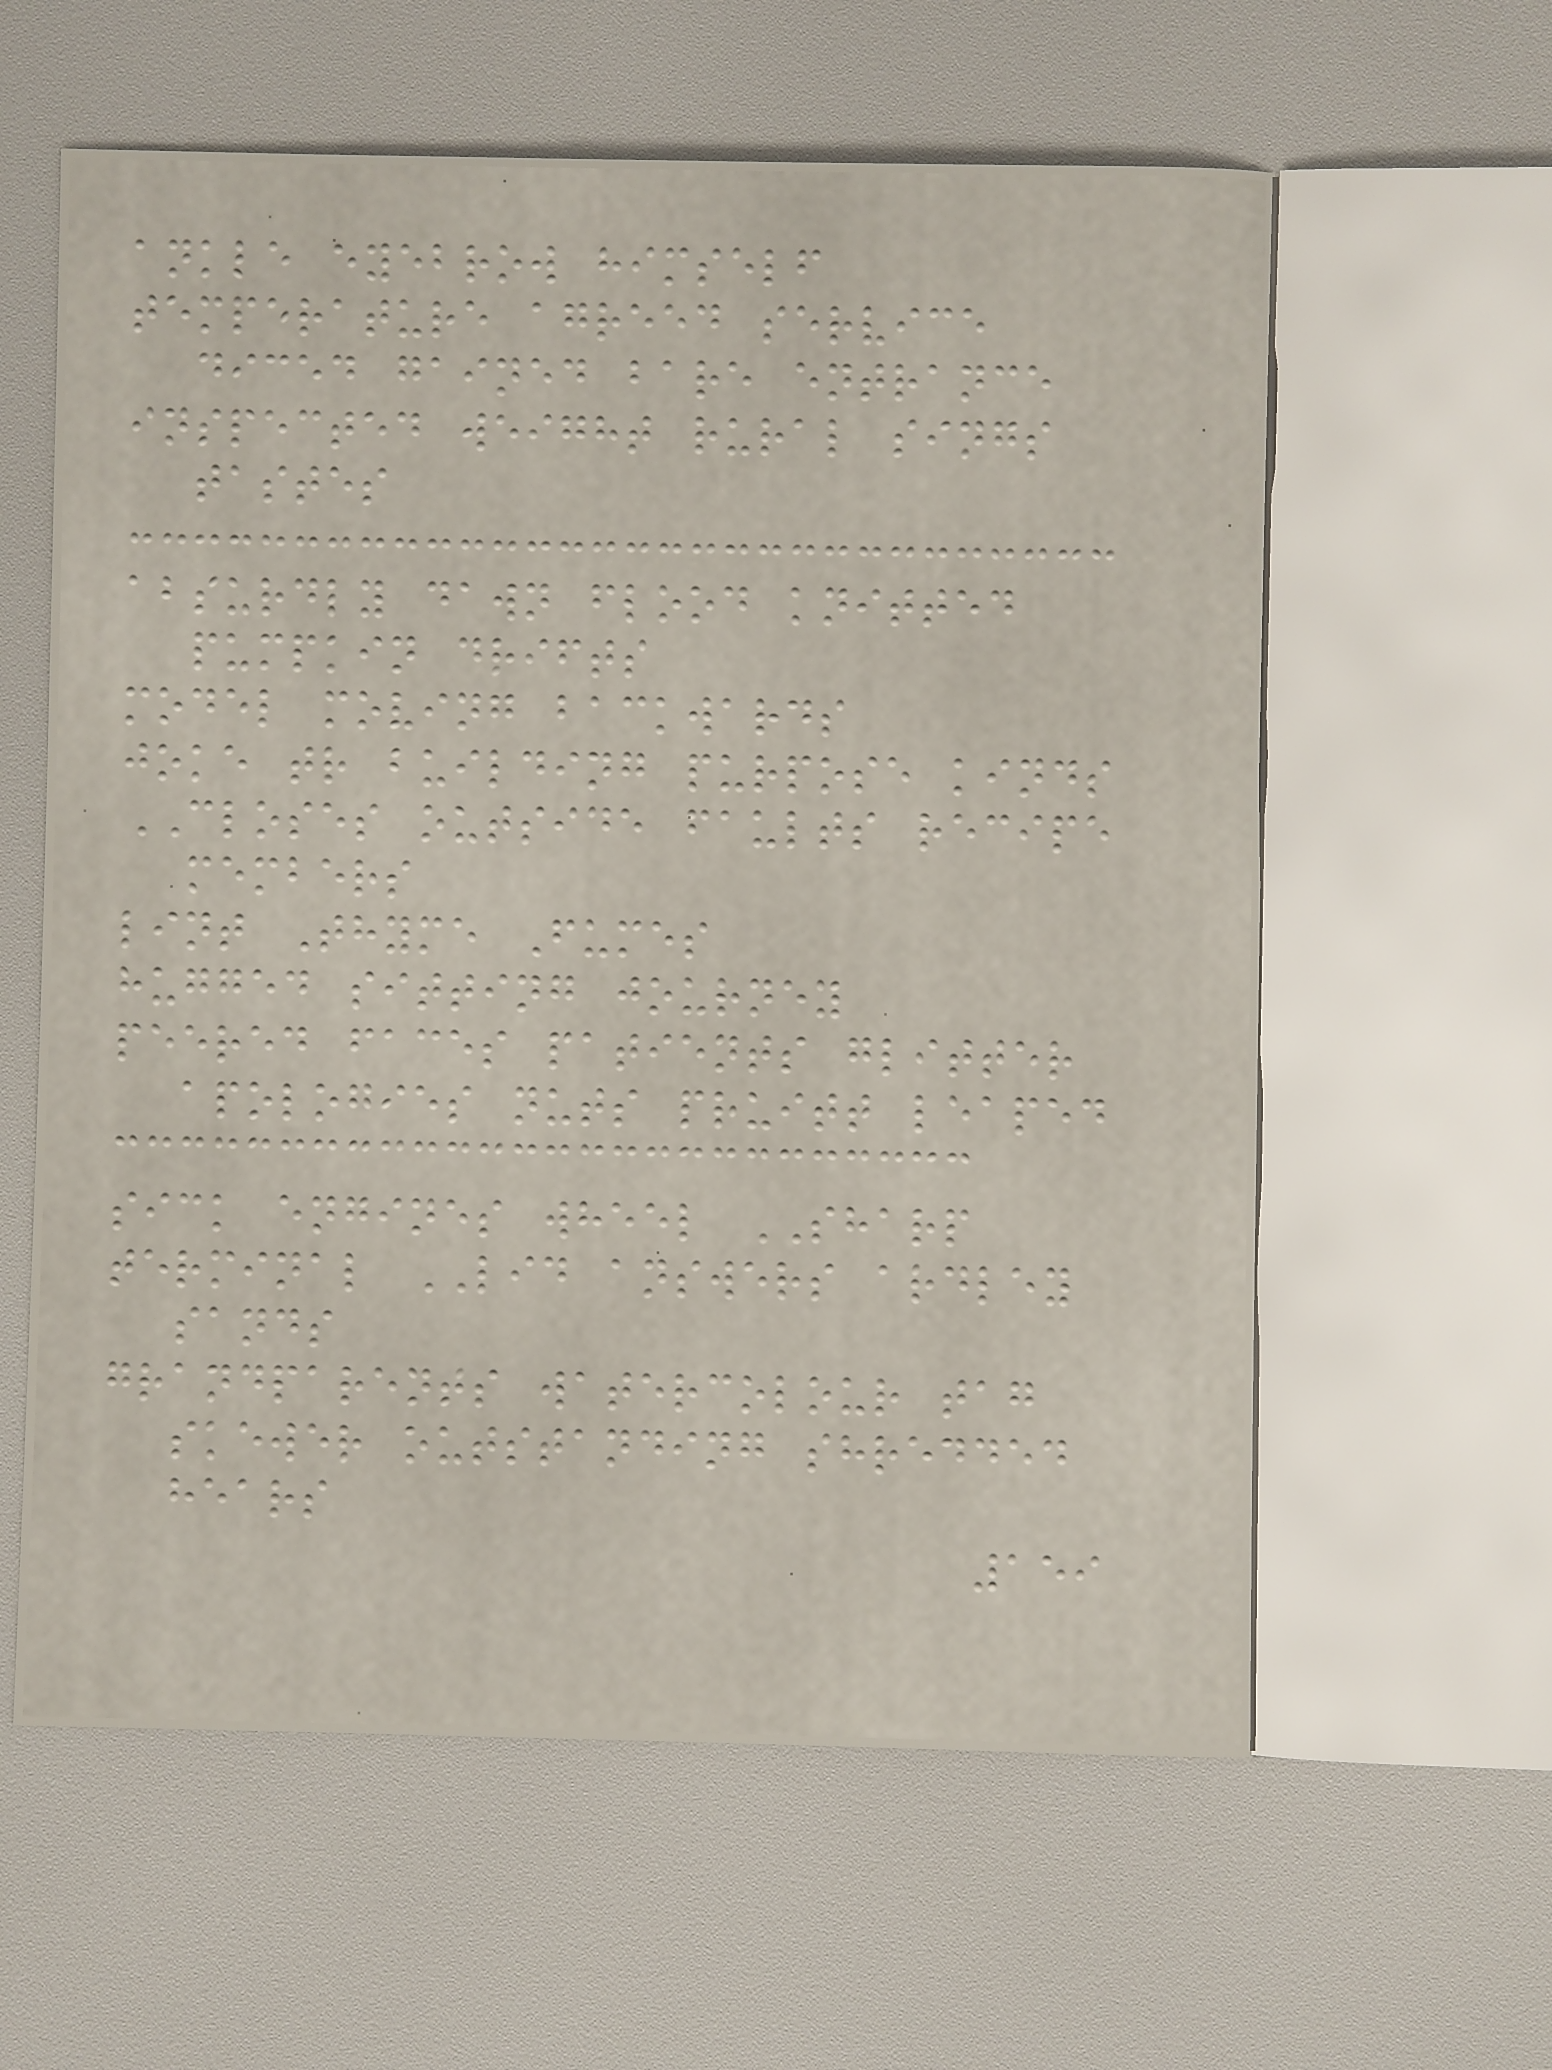ankle eyebrow himself
temperature agreed service
diced gained bare entrance
inspected weight rural sings
tastes
absurdly dawn flood knitted
pumpkin drifts
model moving backwards
joke tr building purpose kinds
CLOSES outside faults recipe
members
lint Thyme Fumes
hugged sitting journey
peered faces patients glitter
apologies nuts pruitt leaped
sick engines wheel SHARP
terminal LID answers ardley
sands
grandparents watercolour tag
skewer outstanding shredded
hears
159
